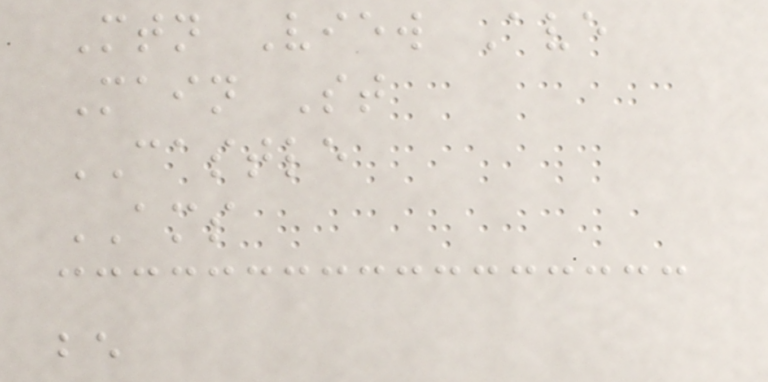Mtn View Ave
Main St
CASTLE
AMS
be
